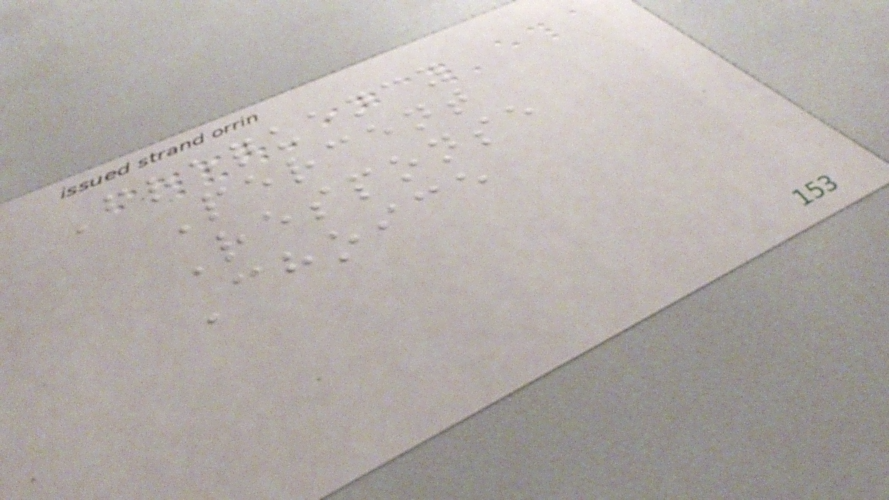Frequency
Percent
Response
Choice
